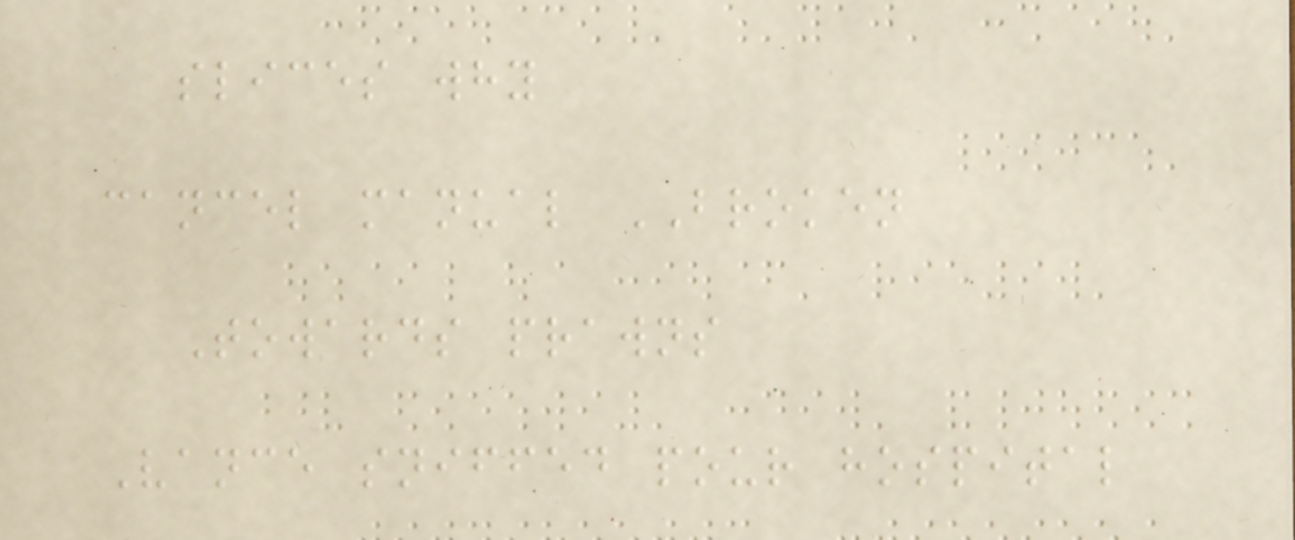slices why
cancel manual BROKEN
Towards prawns
Vance sniffed pour hospital
